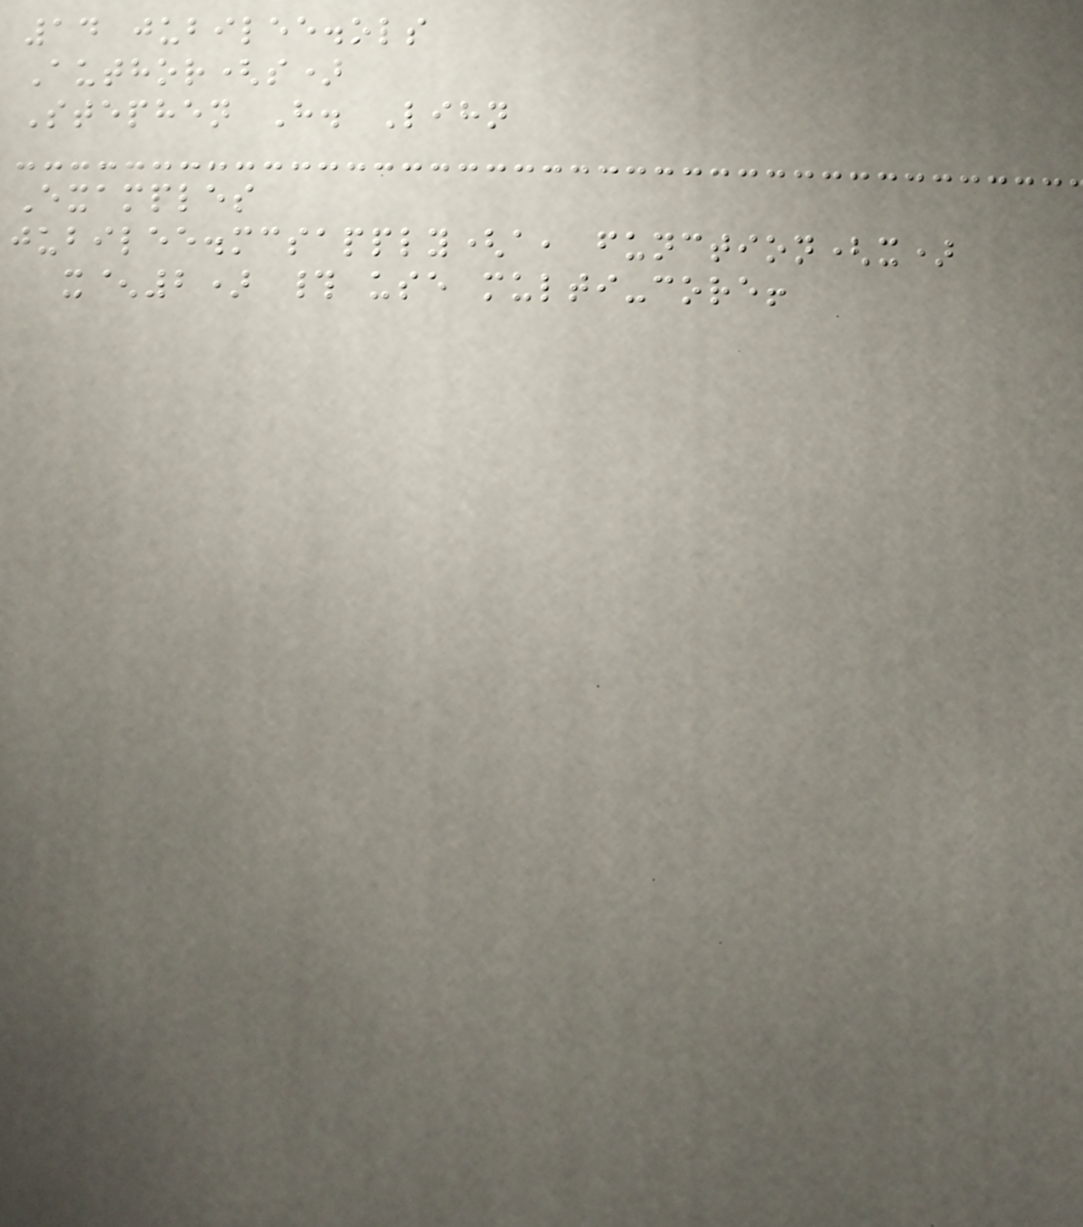14 jubilee.ols
Author(s)
Stephen H. Lihn
Examples
jubilee.mcsapply(a, function(x)
x^2) # use multi-core!
